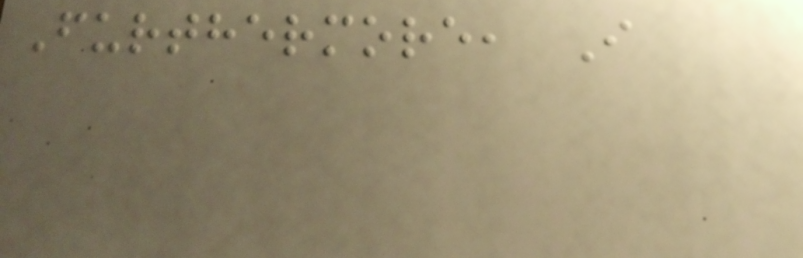Furthermore, I
